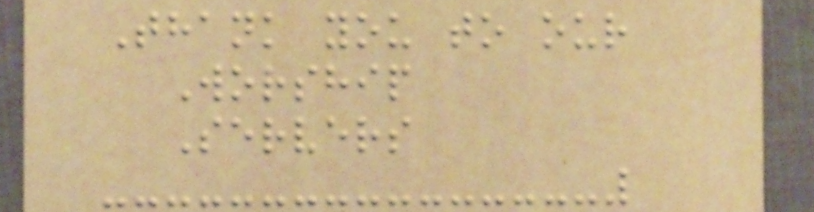Thank you to our
Worship
Servers
